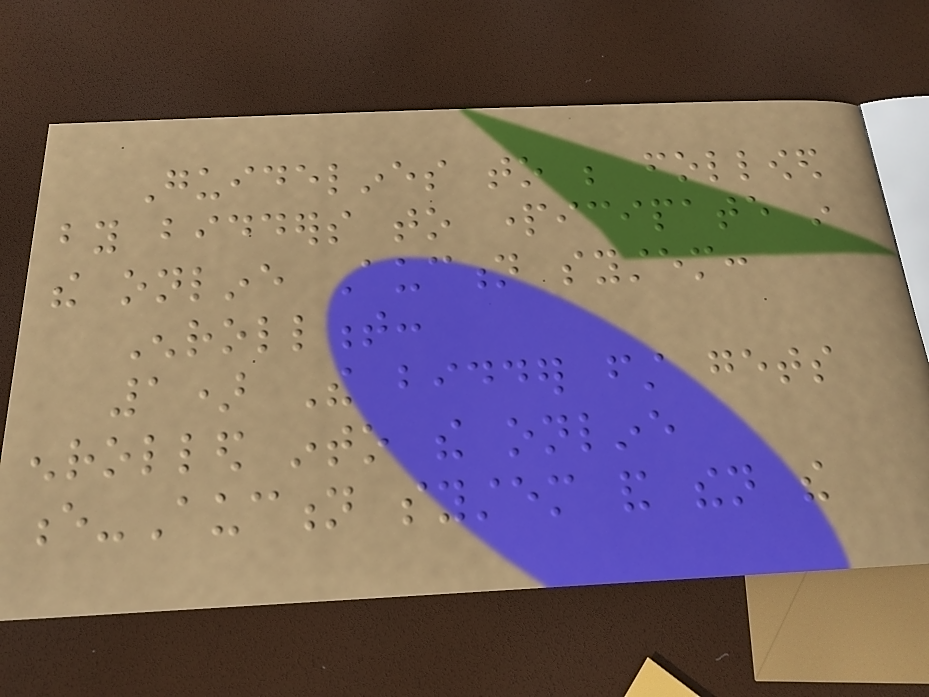Guidelines to be followed
by bidders to participate in
the online Auction system:
Enrollment:
1) The bidder first gets
enrolled into the online
e-Auction system and then the
